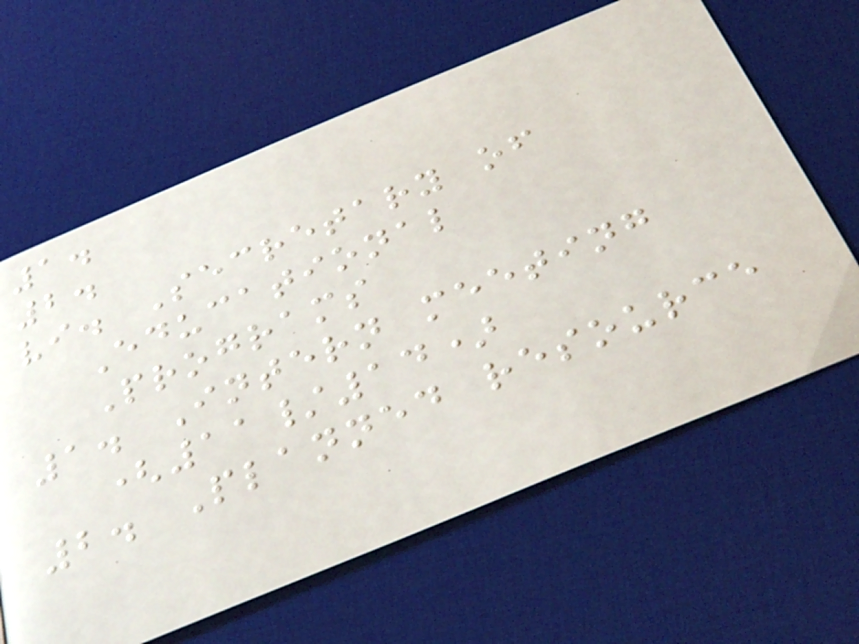1.
2.
vi. Secretary of
Educational
Programs
1. Intern meeting
(11/14)
2. Planned resource
